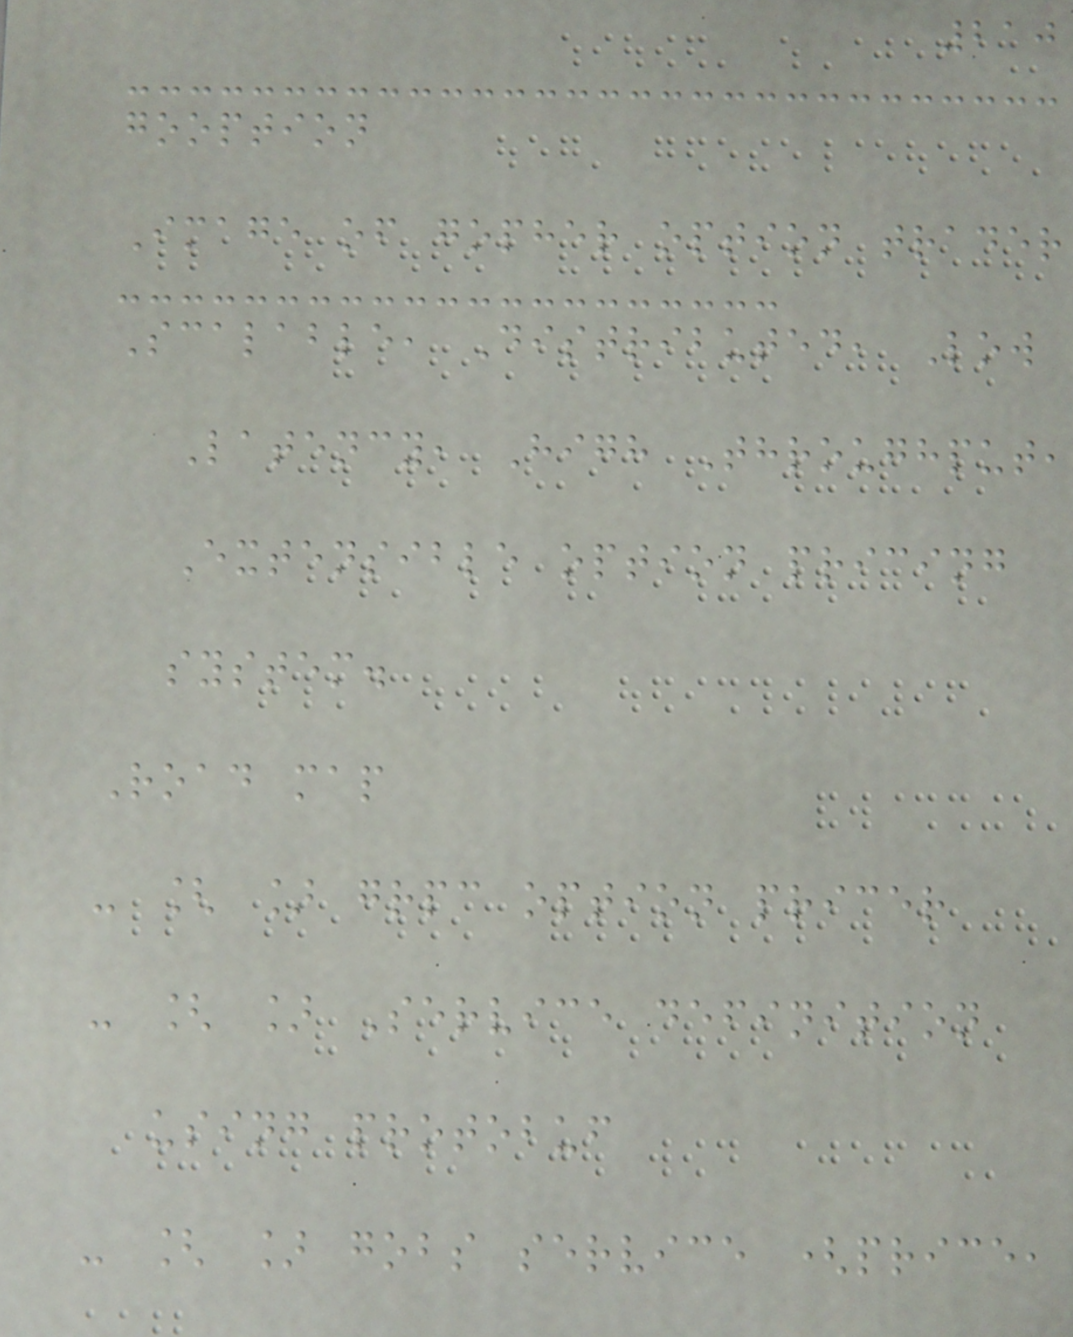210
gooption
Image of gopher option trader
Scalable, Distributed, Low
Latency, High Throughput,
Extensible option pricing
system.
Road map
- [ ] grpc option pricer
- [ ] Service definition
using protobuf
- [ ] gobs service (price,
